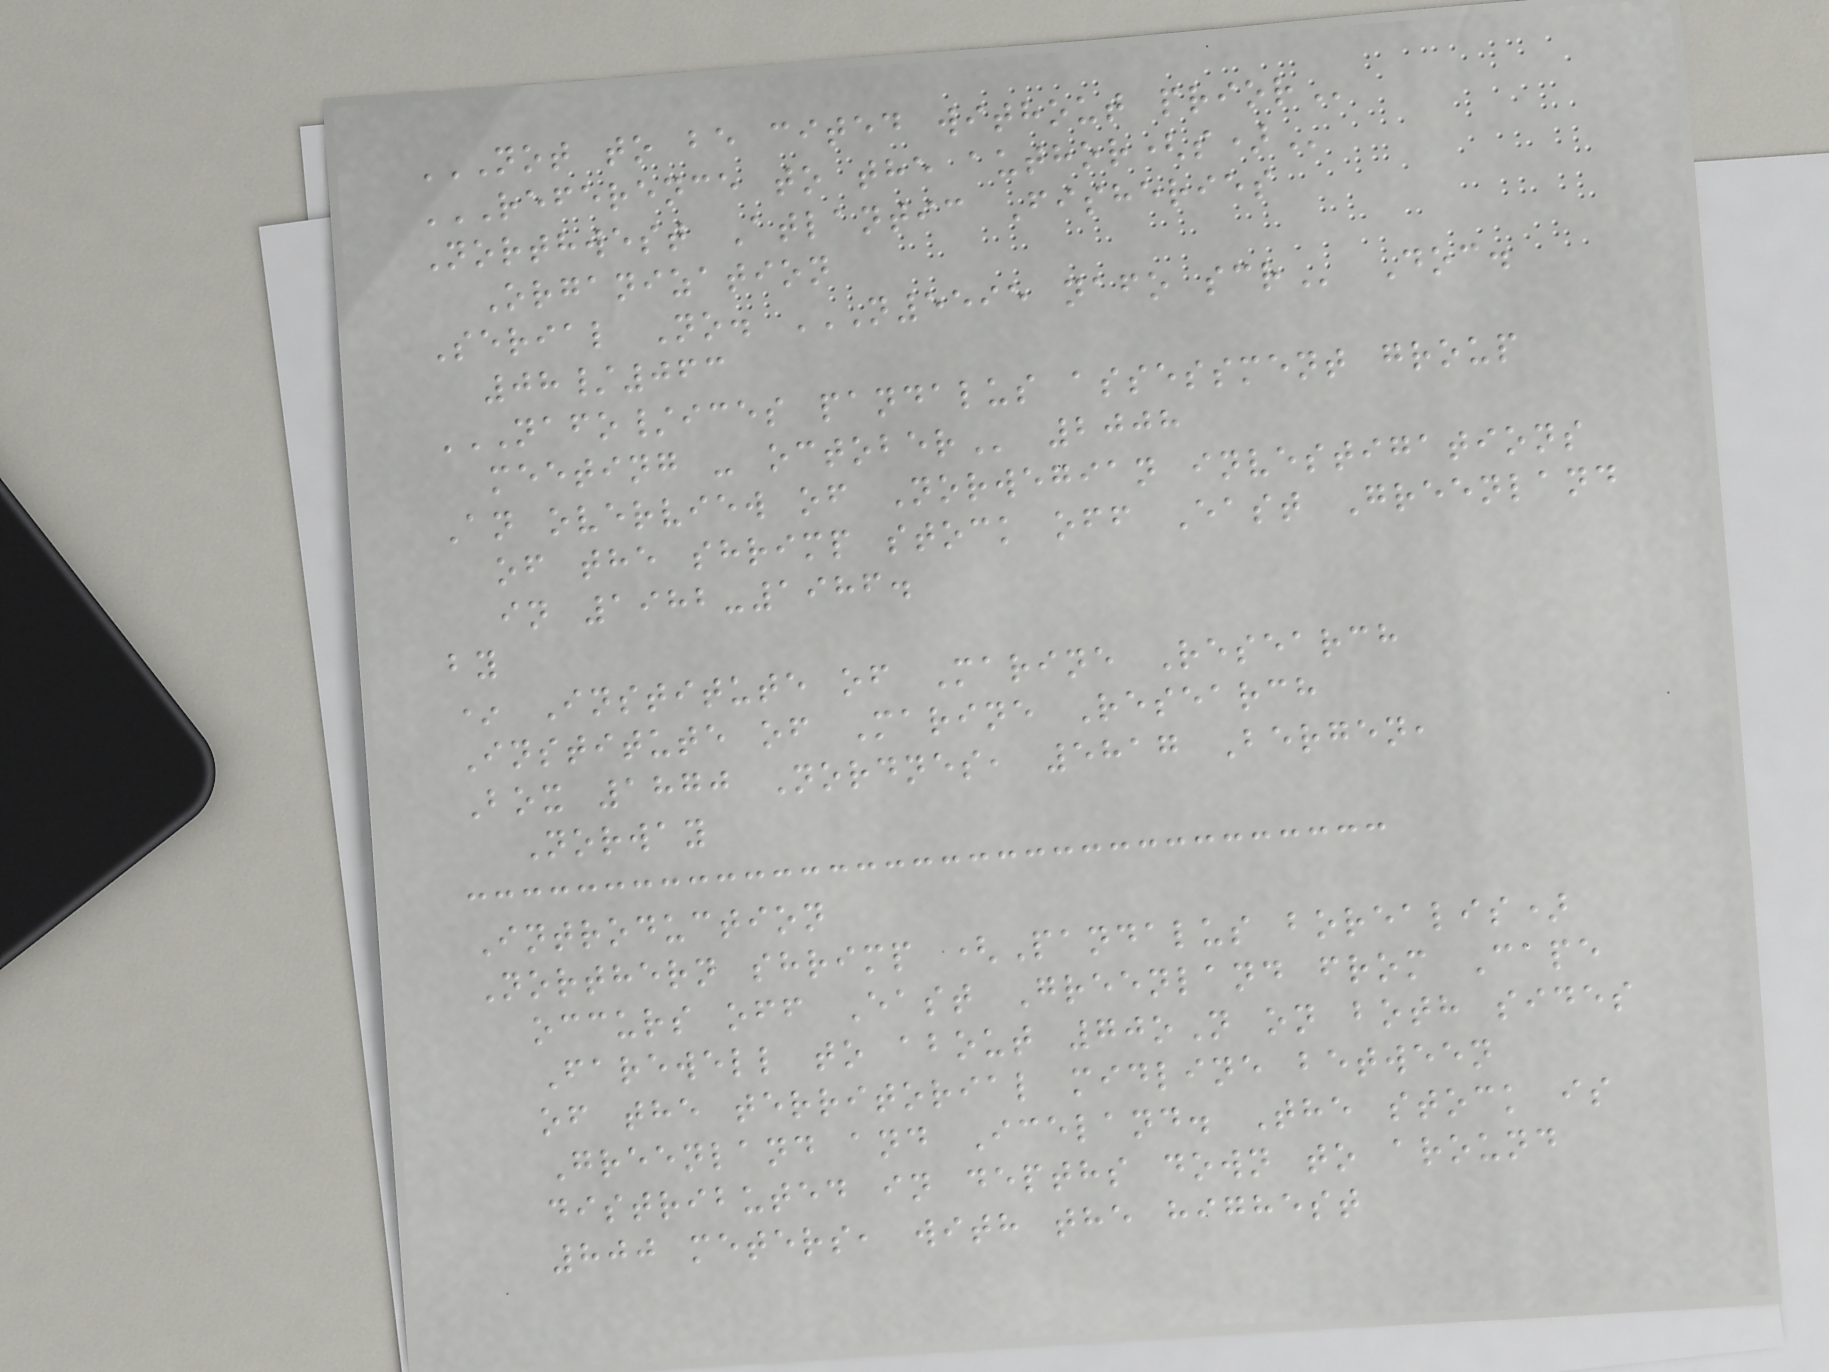NOT TO BE CITED WITHOUT PRIOR
REFERENCE TO THE AUTHOR(S)
Northwest Atlantic Fisheries
Organization
Serial No. N5595 NAFO SCR Doc.
08/063
NAFO/ICES PANDALUS ASSESSMENT GROUP
MEETING - OCTOBER 2008
An overview of Norwegian investigations
of the shrimp stock off East Greenland
in 1982-1986.
by
* Institute of Marine Research
Institute of Marine Research
Box 1870 Nordnes, 5817 Bergen,
Norway
Introduction
Northern shrimp (Pandalus borealis)
occurs off East Greenland from Cape
Farewell to about 70oN on both sides
of the territorial midline between
Greenland and Iceland. The stock is
distributed in depths down to around
800 meters, with the highest
